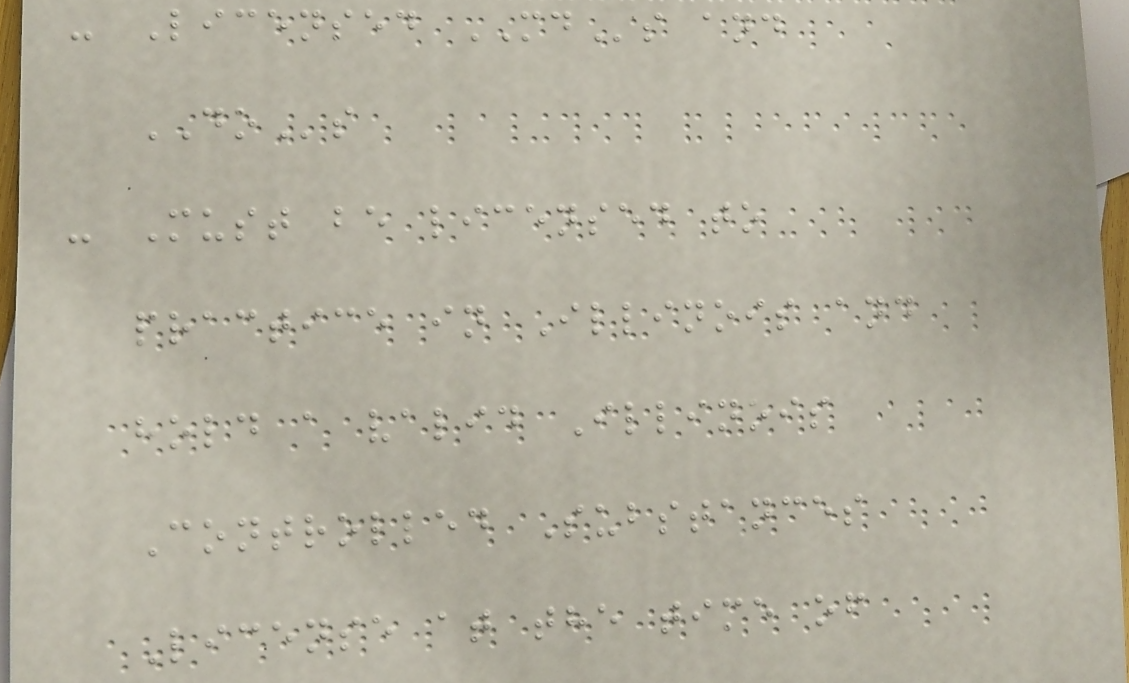- Licensed MDs and
DOs
- Must be licensed to
practice in Illinois and
hold a valid Illinois
Controlled Substances
License at the time of
